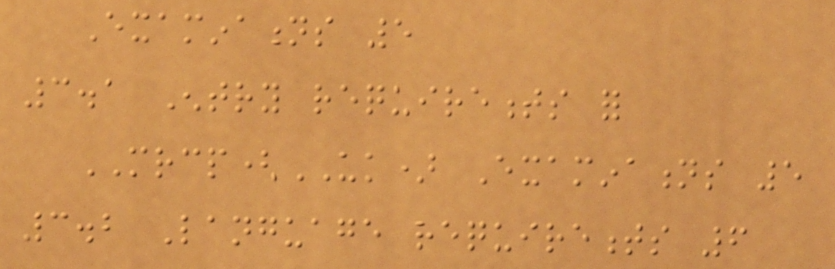Examinations 5
3.1 Entry requirements for
MRCP(UK) Examinations 5
3.2 Language requirements 6
